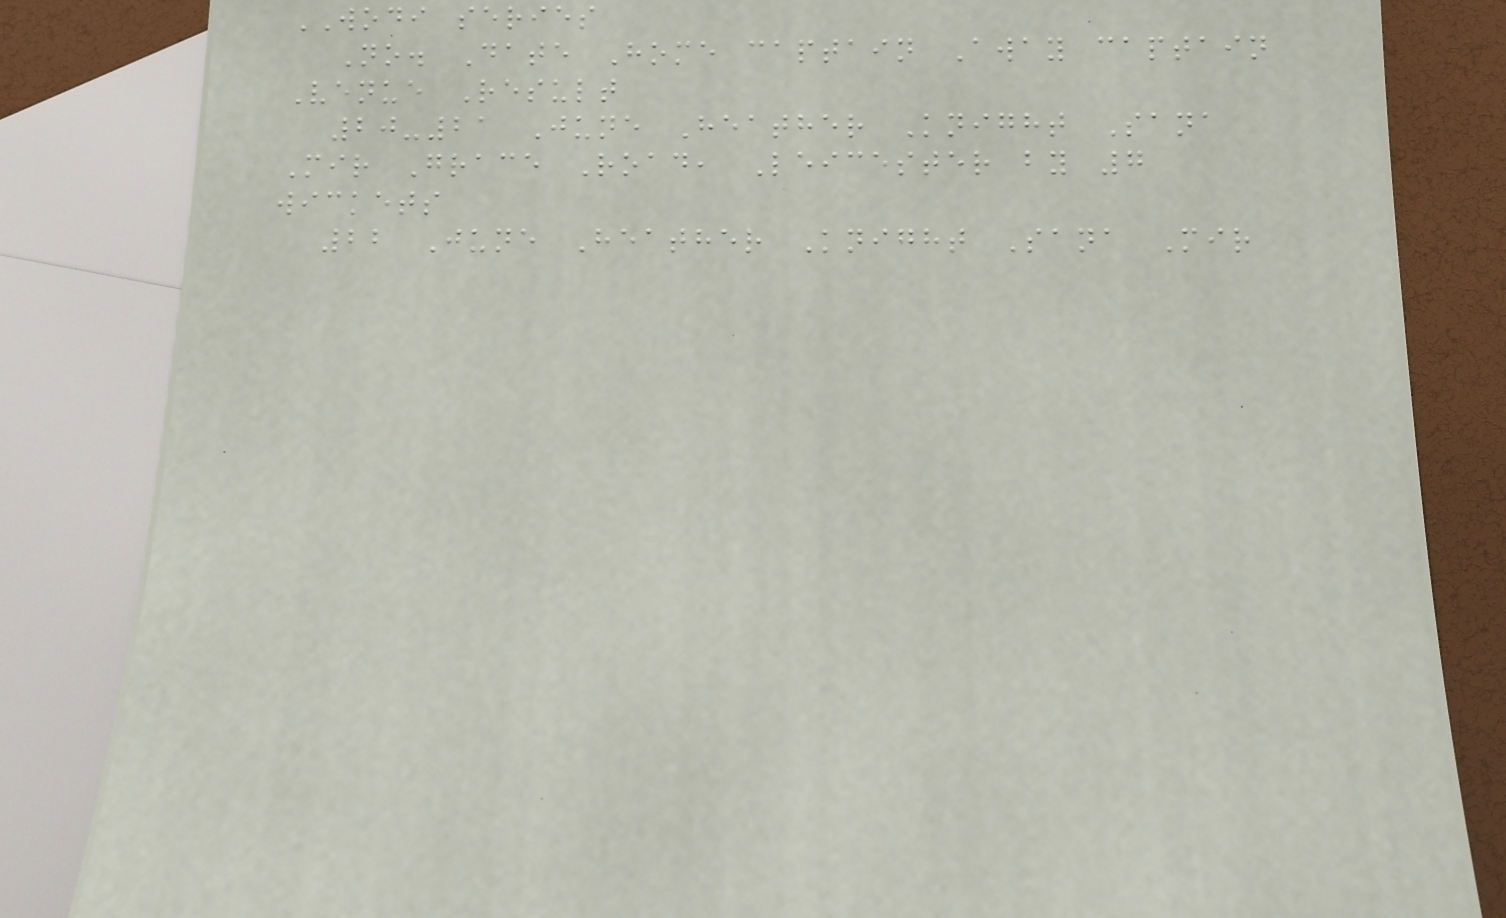WODI series
No. Date Home captain Away captain
Venue Result
20-21 June Heather Knight Sana
Mir Grace Road, Leicester by 7
wickets
22 June Heather Knight Sana Mir
